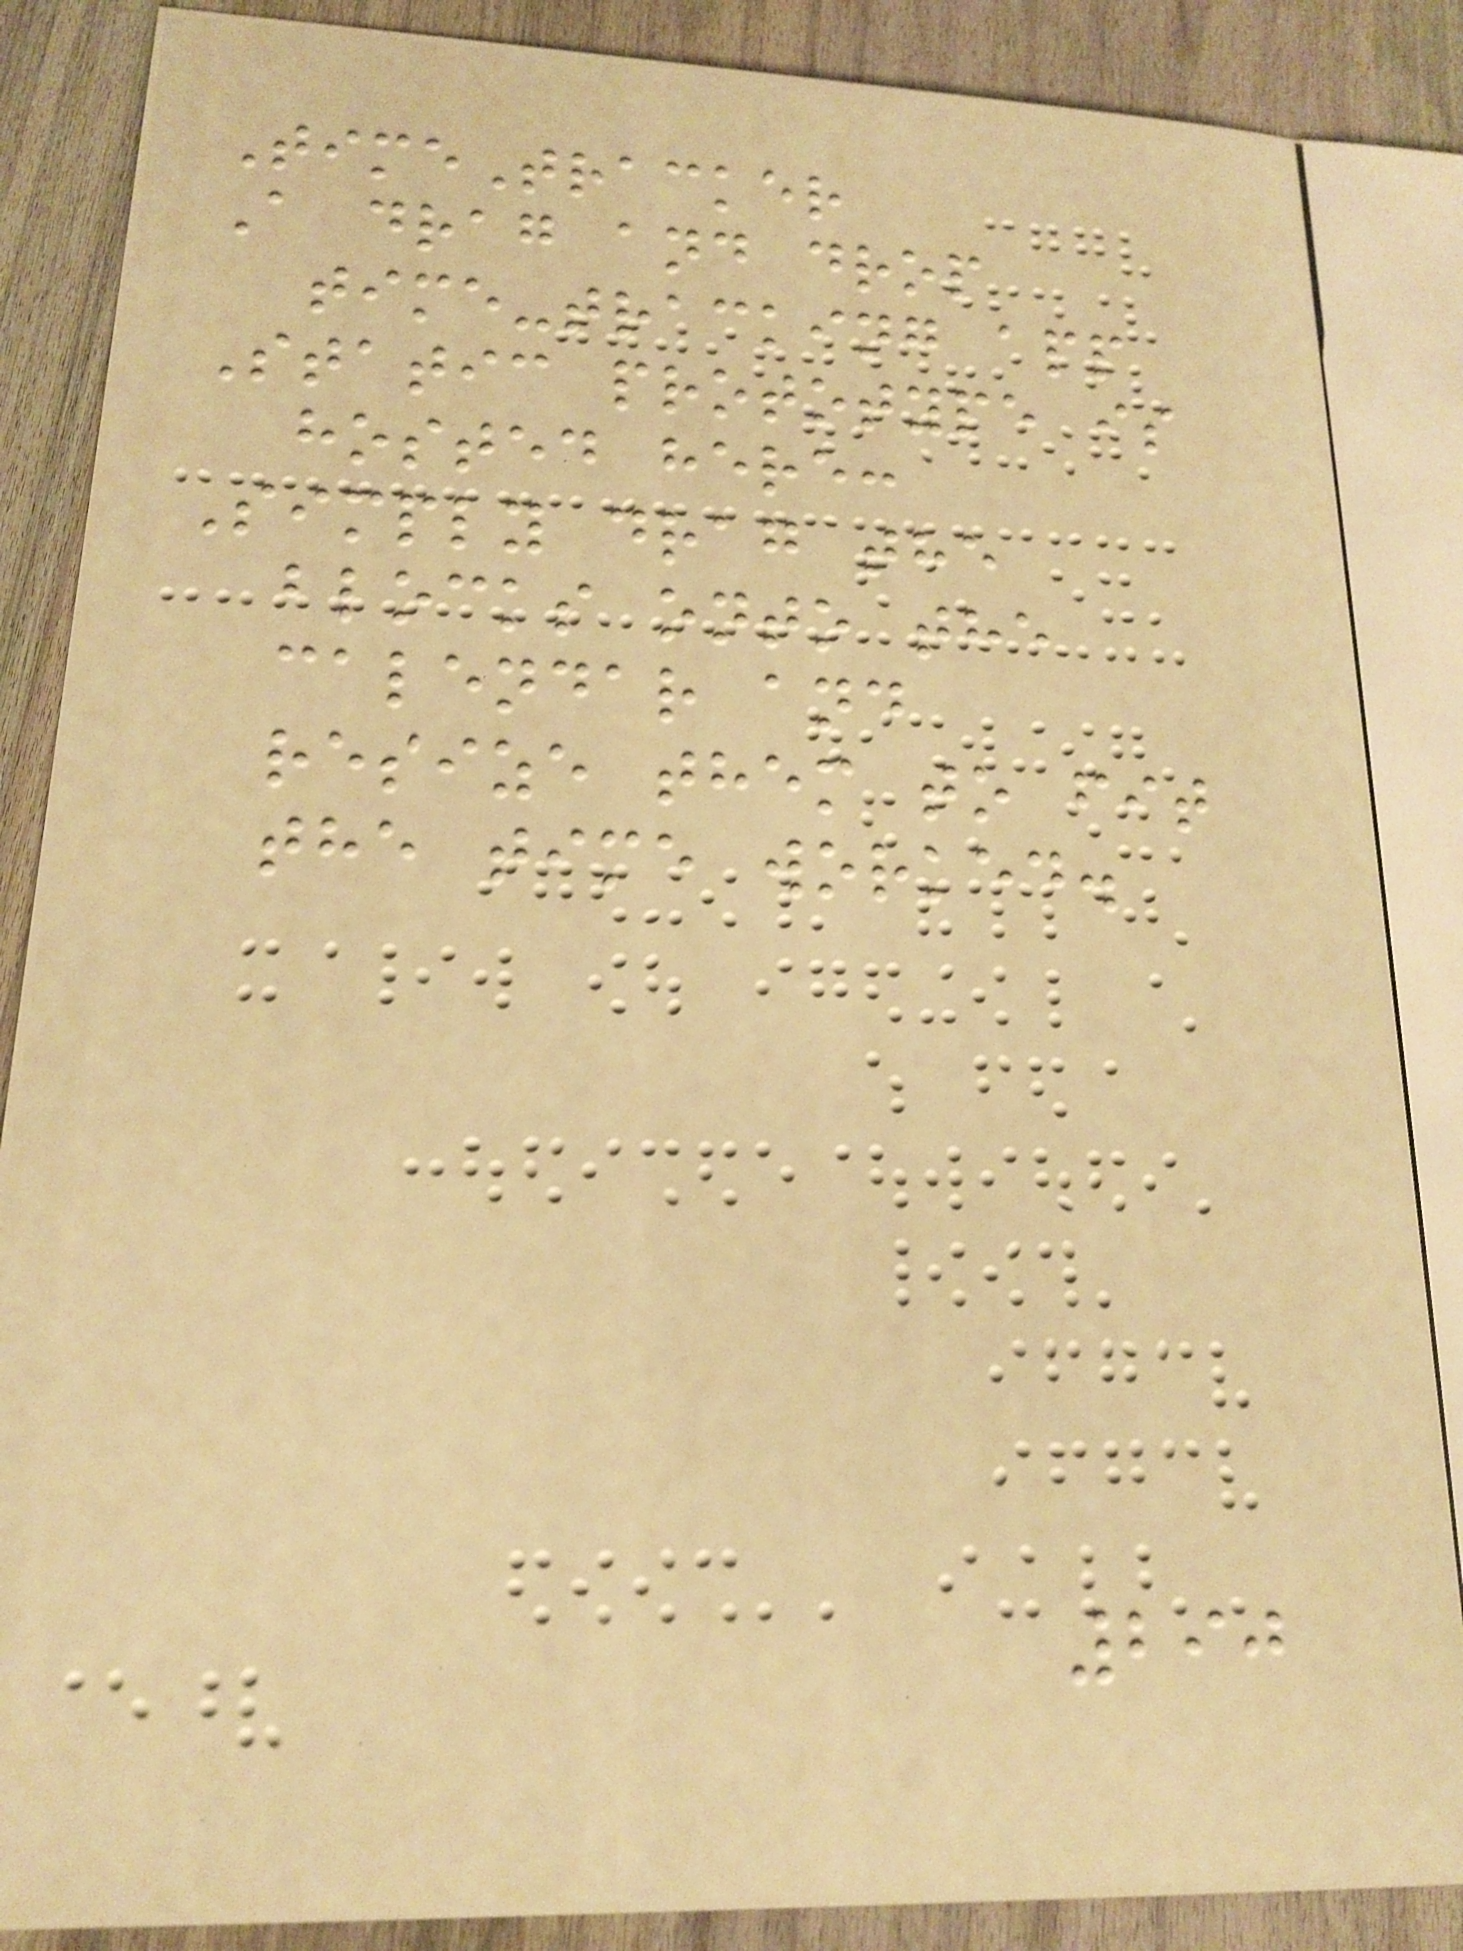TimeTracker
A drag and drop
time-tracking app
Static prototype is
hosted here:
Simply drag the
blocks onto the
calendar and
resize them to fit
the time worked.
290
